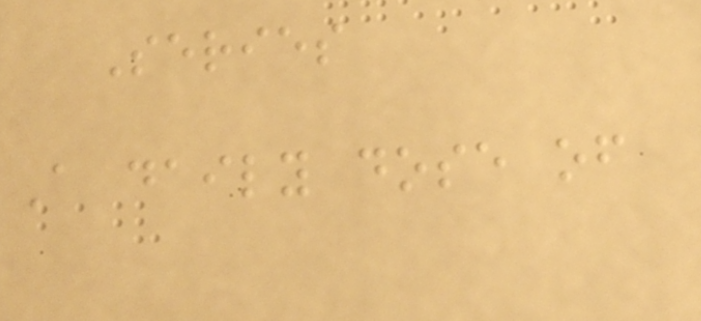Series
A daily dose of
